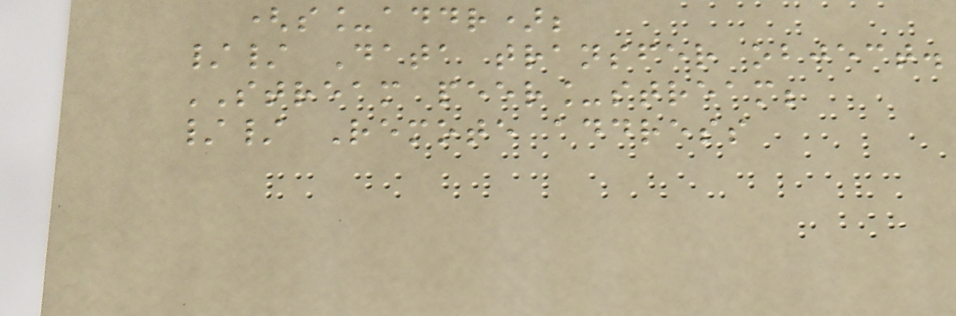(s_addr);
// Data transfer object.
STREAM peer_stream;
// Remote address
